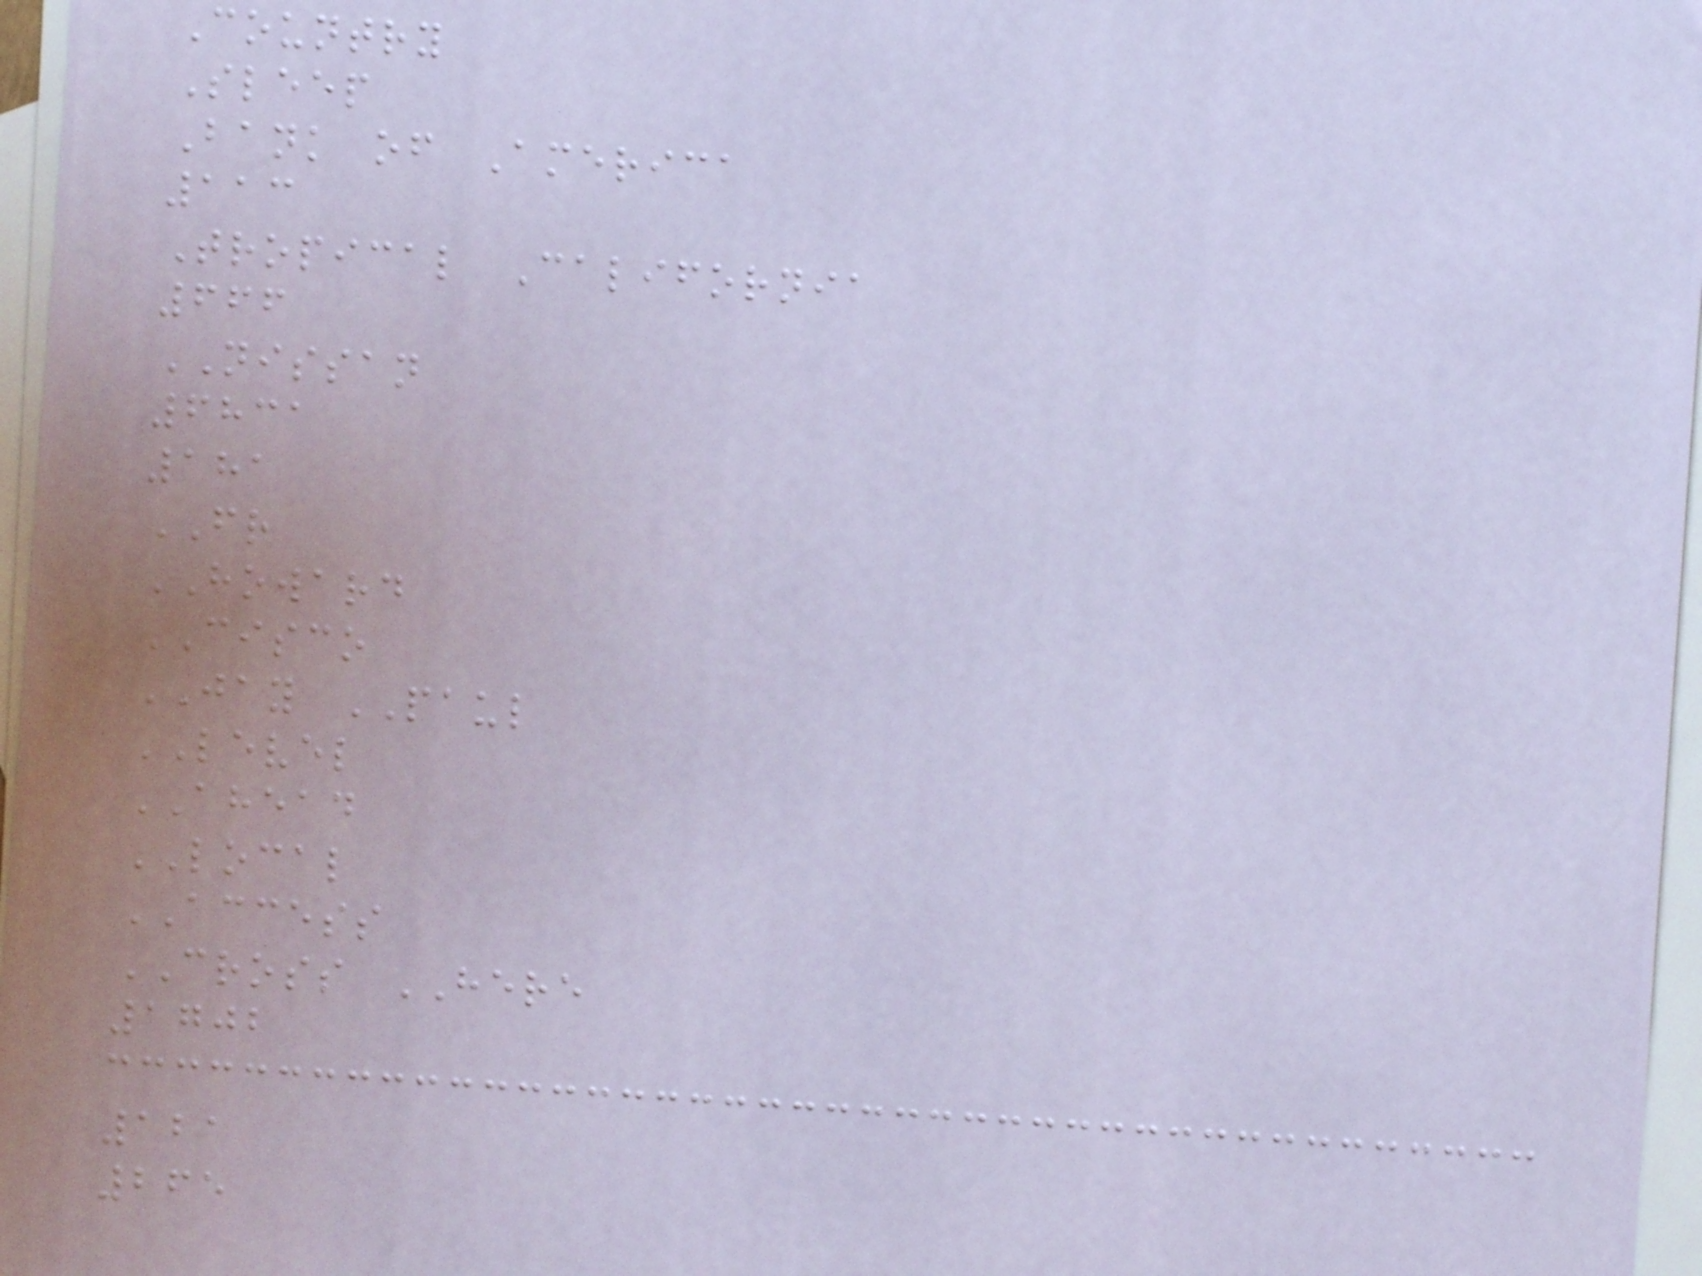Country
Sleep
Bank of America
113
Tropical California
666
NISSAN
6831
181
FR
HOWARD
CISCO
JAY PAUL
LEVEL
AHEAD
LOCAL
ACCESS
CROSS HERE
1702
121
265
